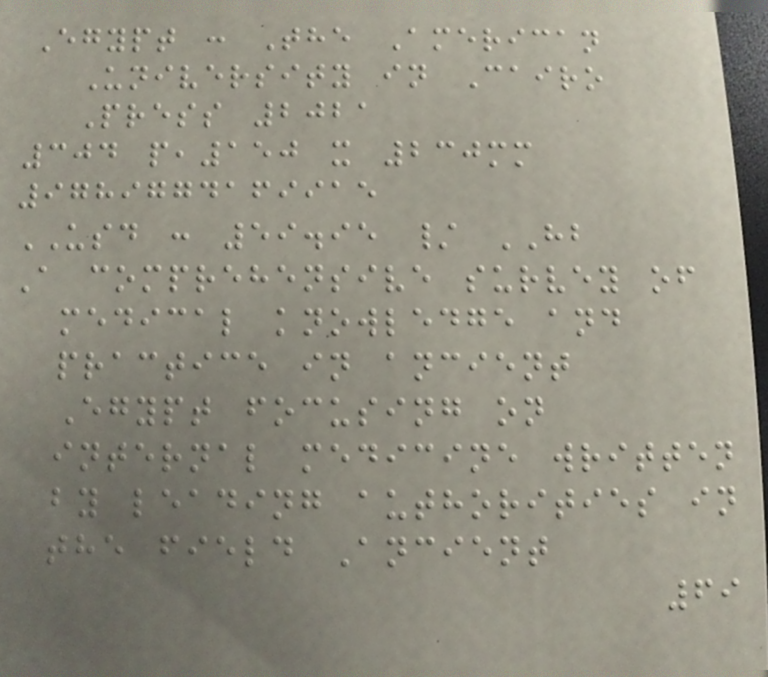Egypt : The American
University in Cairo
Press 2021
304 p,150 x 230mm
9789774169915
USD : 59.95 / HB
A comprehensive survey of
medical knowledge and
practice in ancient
Egypt focusing on
internal medicine written
by leading authorities in
the field Ancient
69
